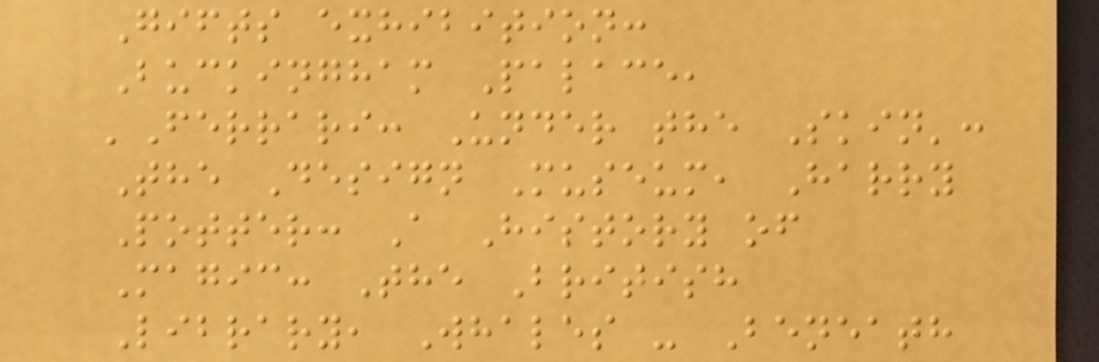Gifts exhibition:
Buckingham Palace,
'Ferrari: Under the Skin':
The Design Museum, Harry
Potter: A History of
Magic: The British
Library, Whales - Beneath
